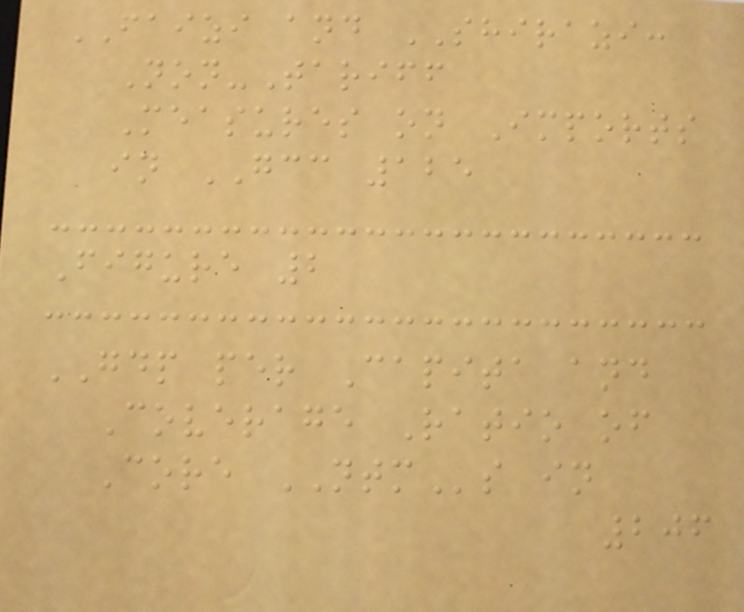FAIZI and SHIRAZI:
Non-Tariff
Measures on Imports
in GCC 125
Figure 2
GDP per Capita and
Coverage Ratio of
Core NTMs in
206
